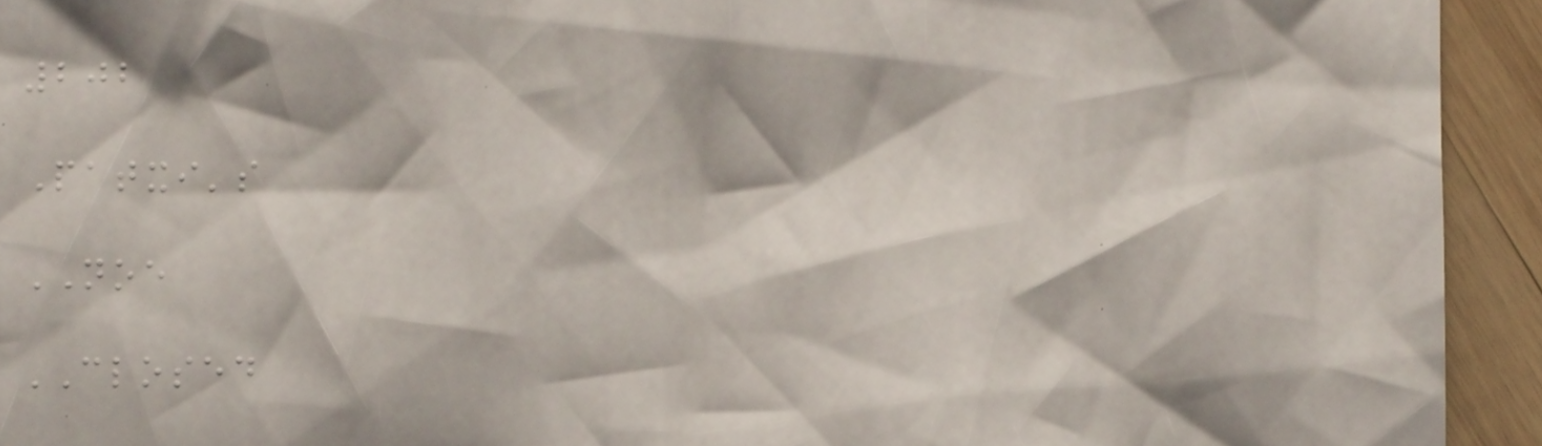202
Patxi's
NOE
CLOSED
